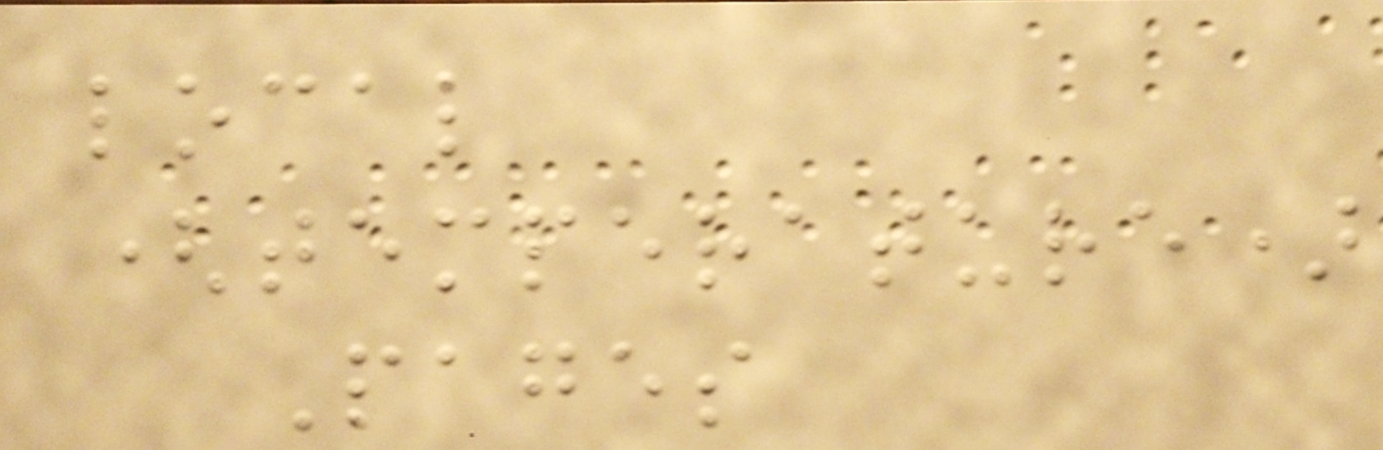local
(temperature)
Pages
